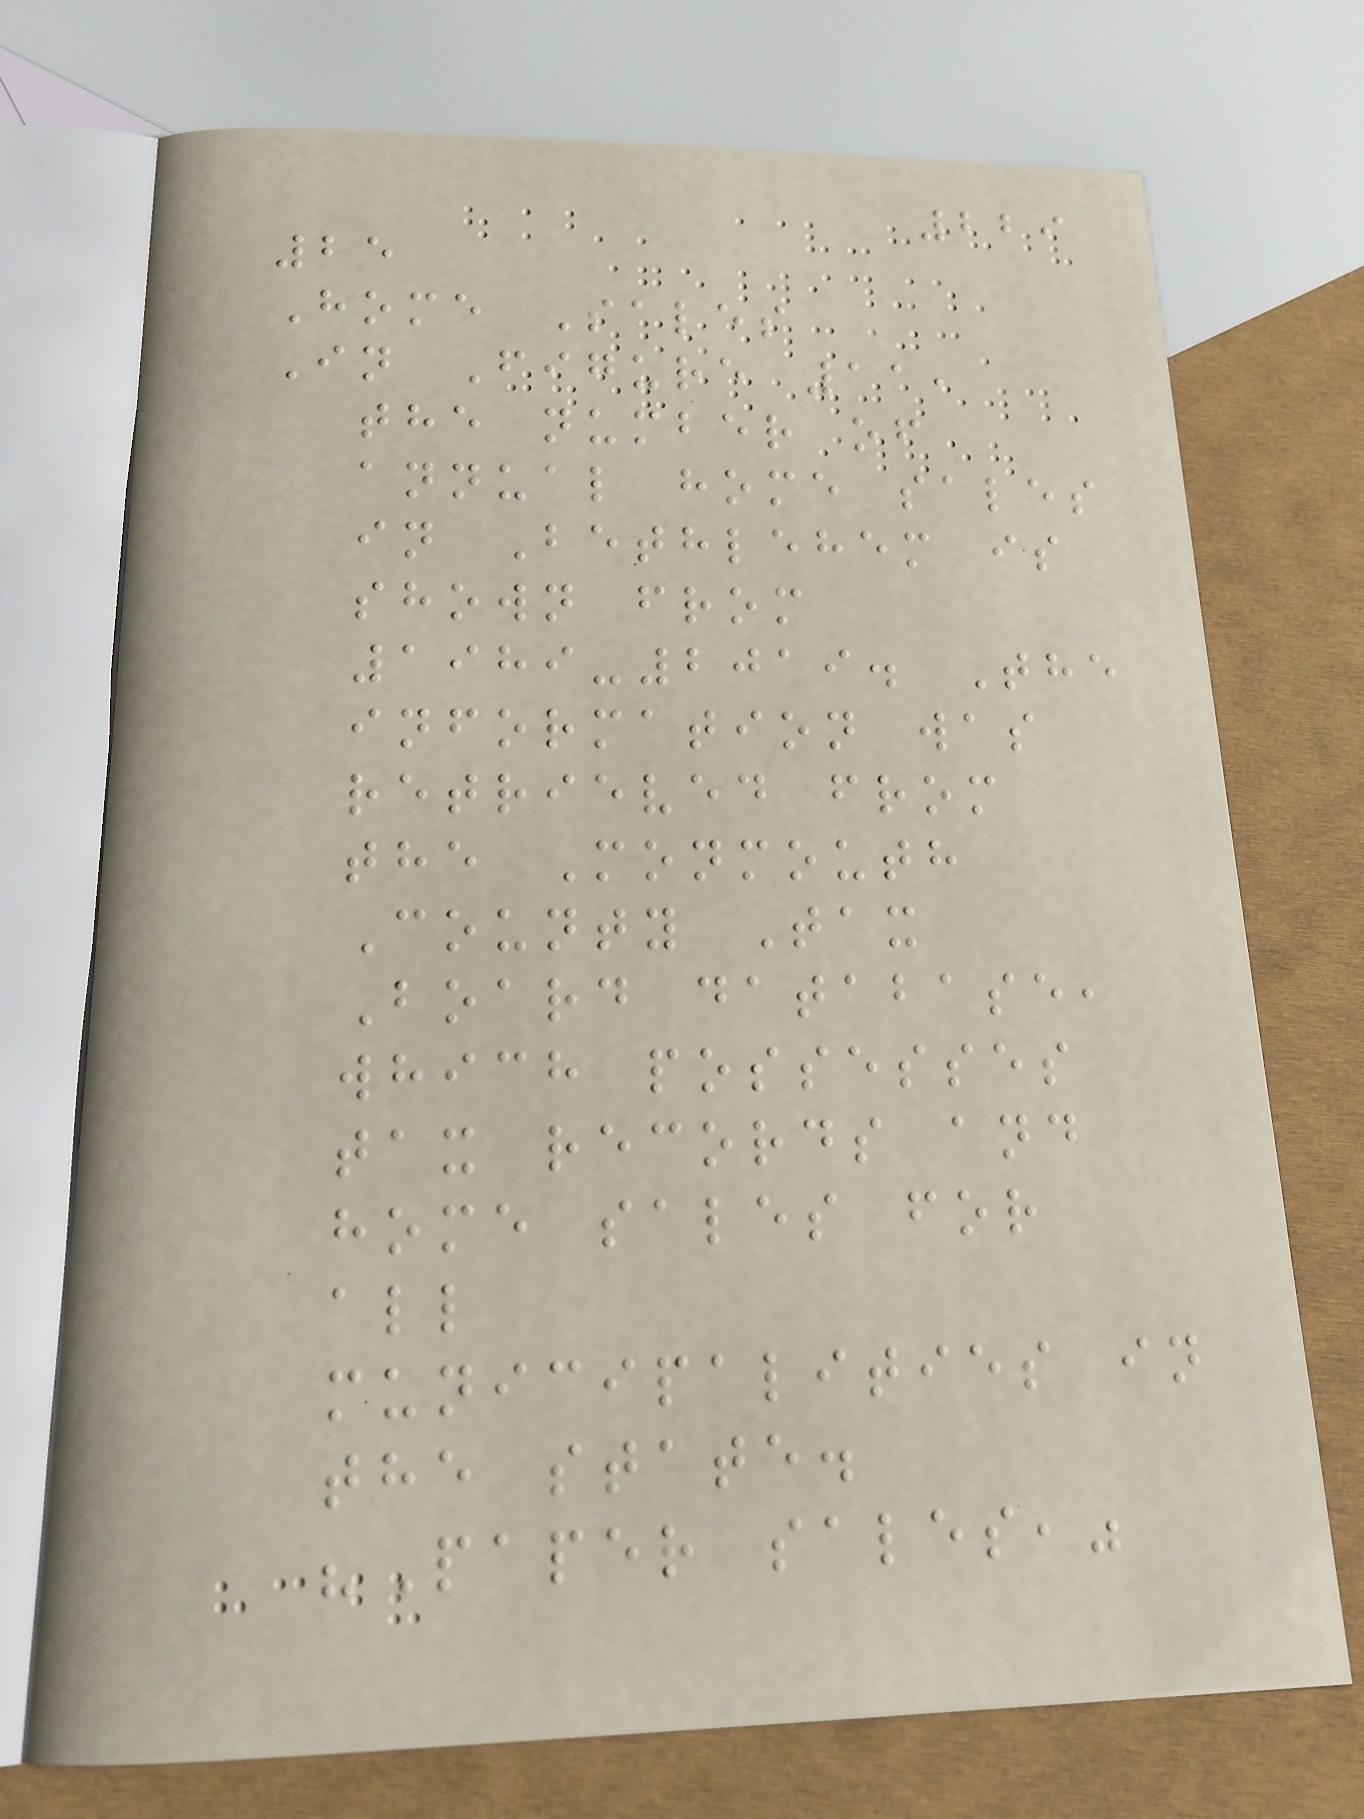229
25
Home Sales
In Figure 11,
the number of
annual home sales
in Bethlehem is
shown from
1989-2019. The
information was
retrieved from
the Monmouth
County Tax
Board database,
which possesses
tax records and
home sales for
all
municipalities in
the state.
"Paper sales,"
